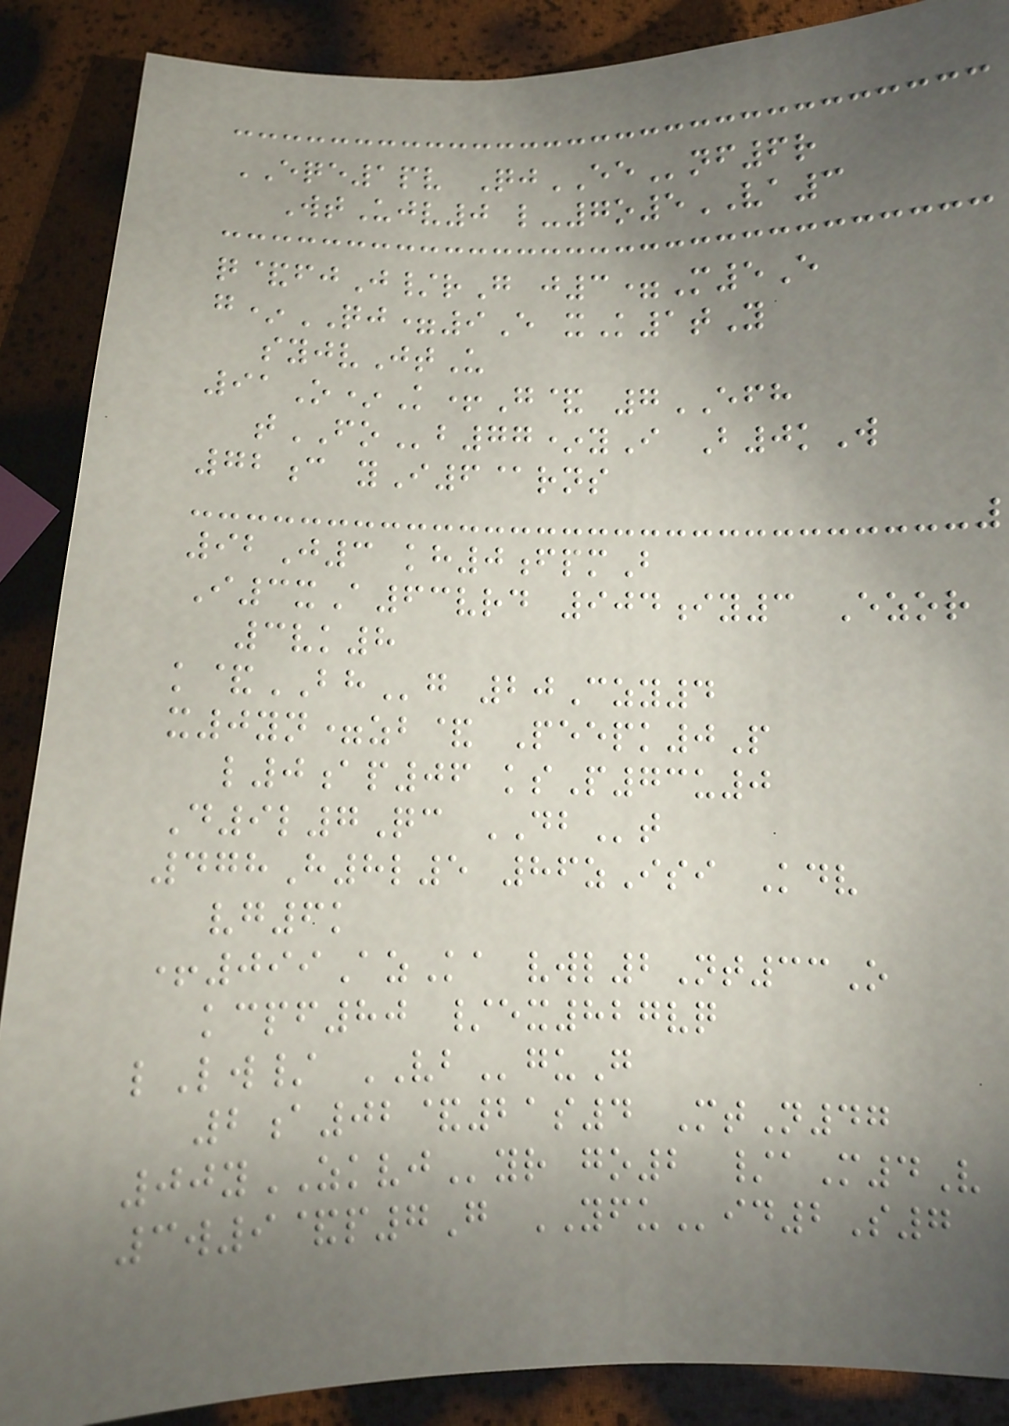EQE1pv QjEEnf6r
WtUjv0 l-7o5VA3
q&fjJ/rG j3=M5E
g*QJ=9E xK1tY
syjvJtU
91O*K+G& 7EFH
tFOb77*yI B0kW
72c yI6@rns
92J3 kh0fpmB
I3xA63vrd 904iy3 Ezor
3vk8
k&BHg 20Czy4
x0yn=zb& Peepk0P
l0ap06 ksP73u0
D9l7Qc DBt
478H8l5 86zIsi Kdv
vg6k
+099AzKa vwl2Nt33O
kcpf80 /ex827vq
lLw/ VBguG
2a02&21s4 MtN47
00yZKVJyr go2 /aM4V
3w9&p7G YFUid2S7
